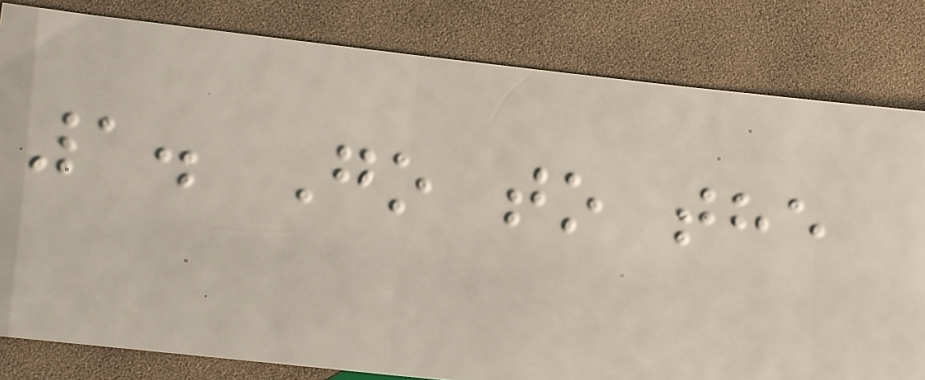1. Go to the
